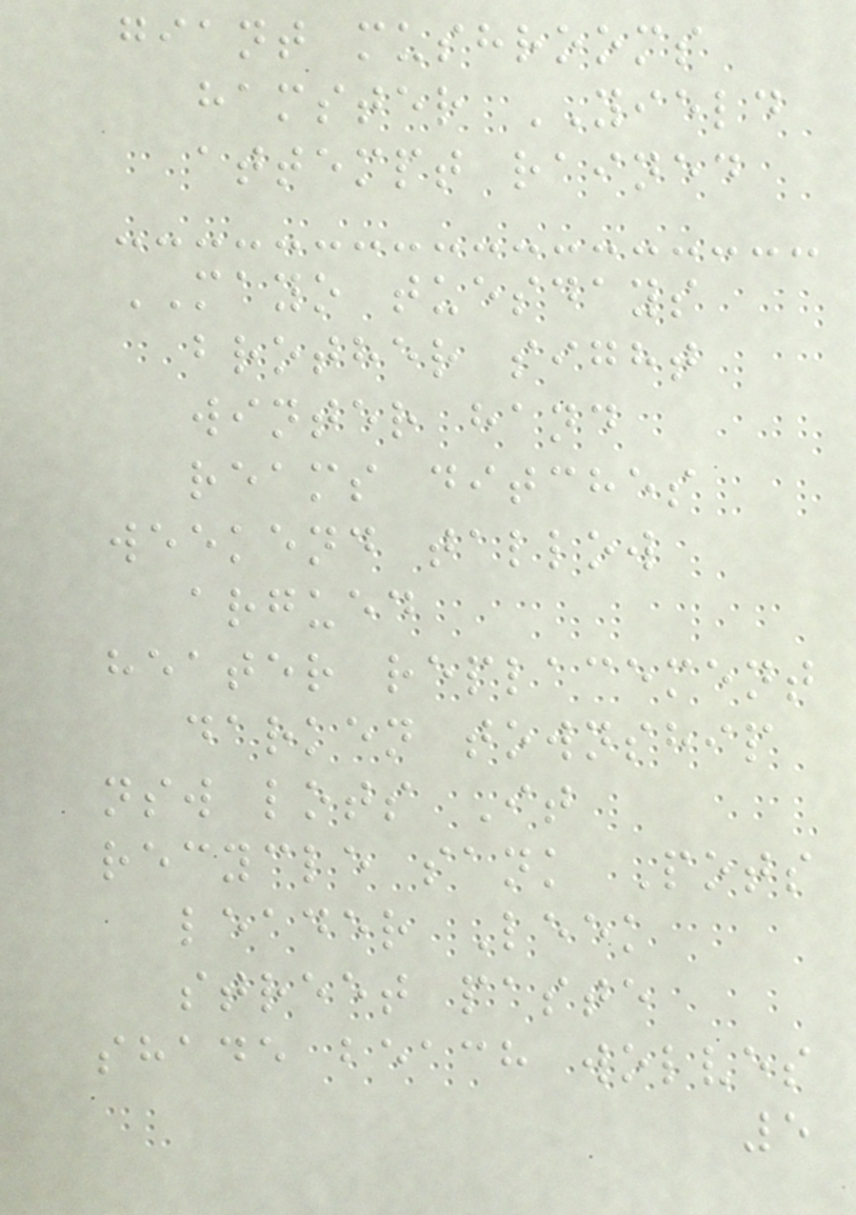giant mushrooms
hamster YIELD
attempt rained
MAYO tuesdays
brother sight
winter hand
reams ditches
weekend tallow
argued
heater replacement
darken township
nsw lots It
recycle sank Pots
leader Leek
street paste
shade beach wolves
5
